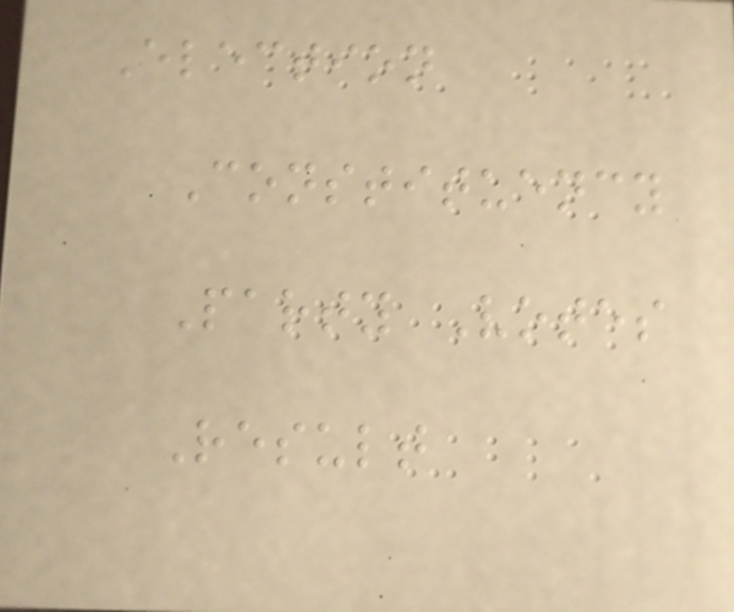Election
Constituency
Party Votes
Result
